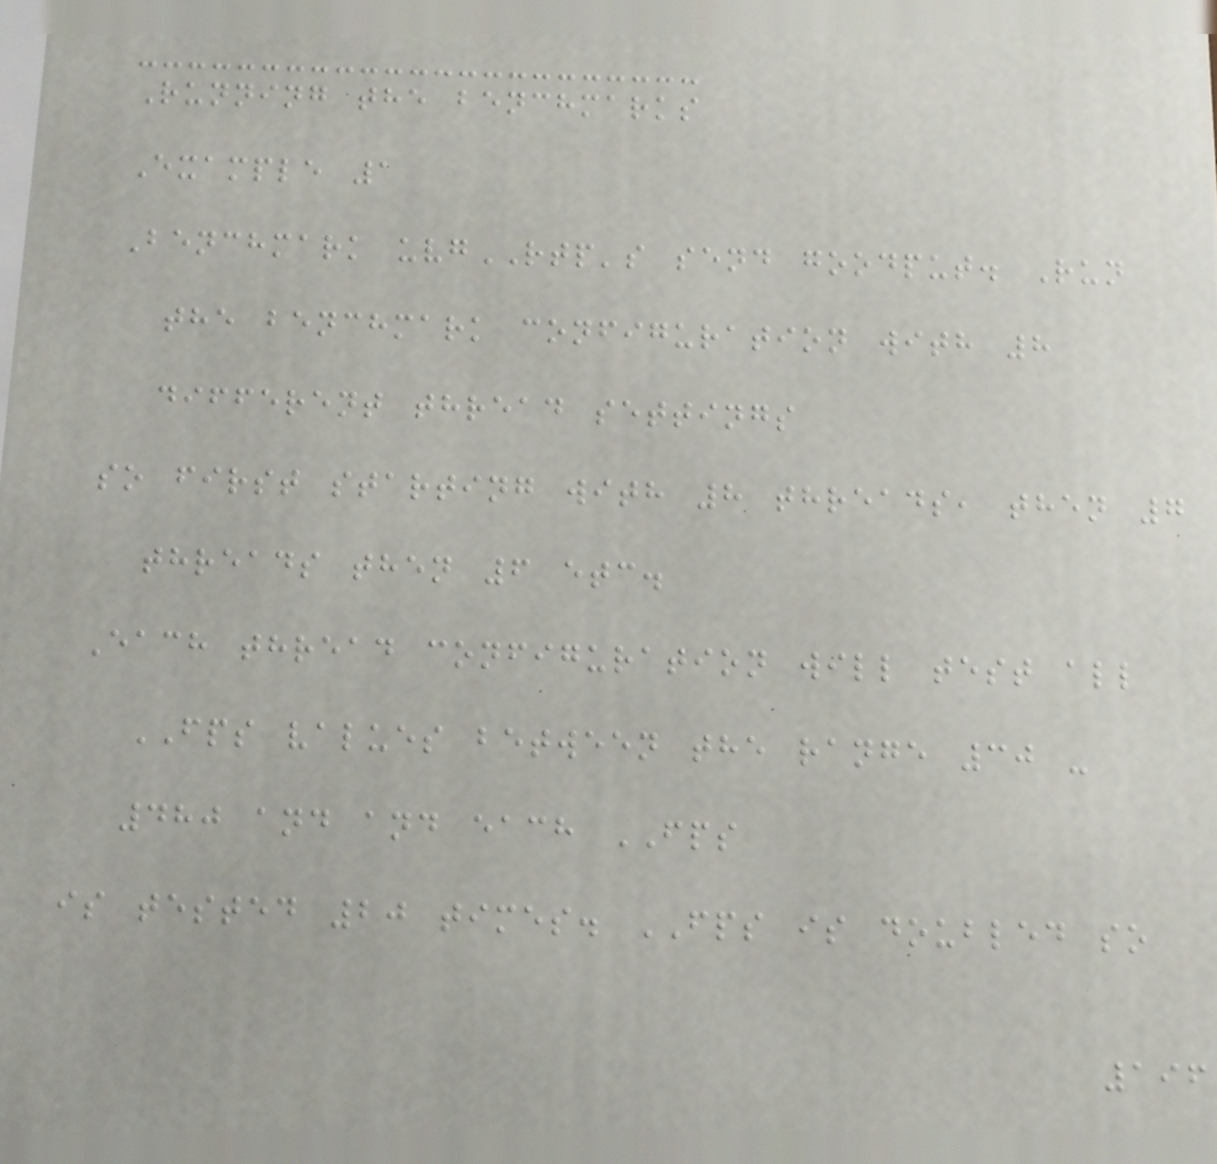Running the benchmarks
Example 1
Benchmark uvgRTP's send goodput. Run
the benchmark configuration with 8
different thread settings
so first starting with 8 threads, then 7
threads then 6 etc.
Each thread configuration will test all
FPS values between the range 30 -
480 and and each FPS
is tested 20 times. FPS is doubled so
196
